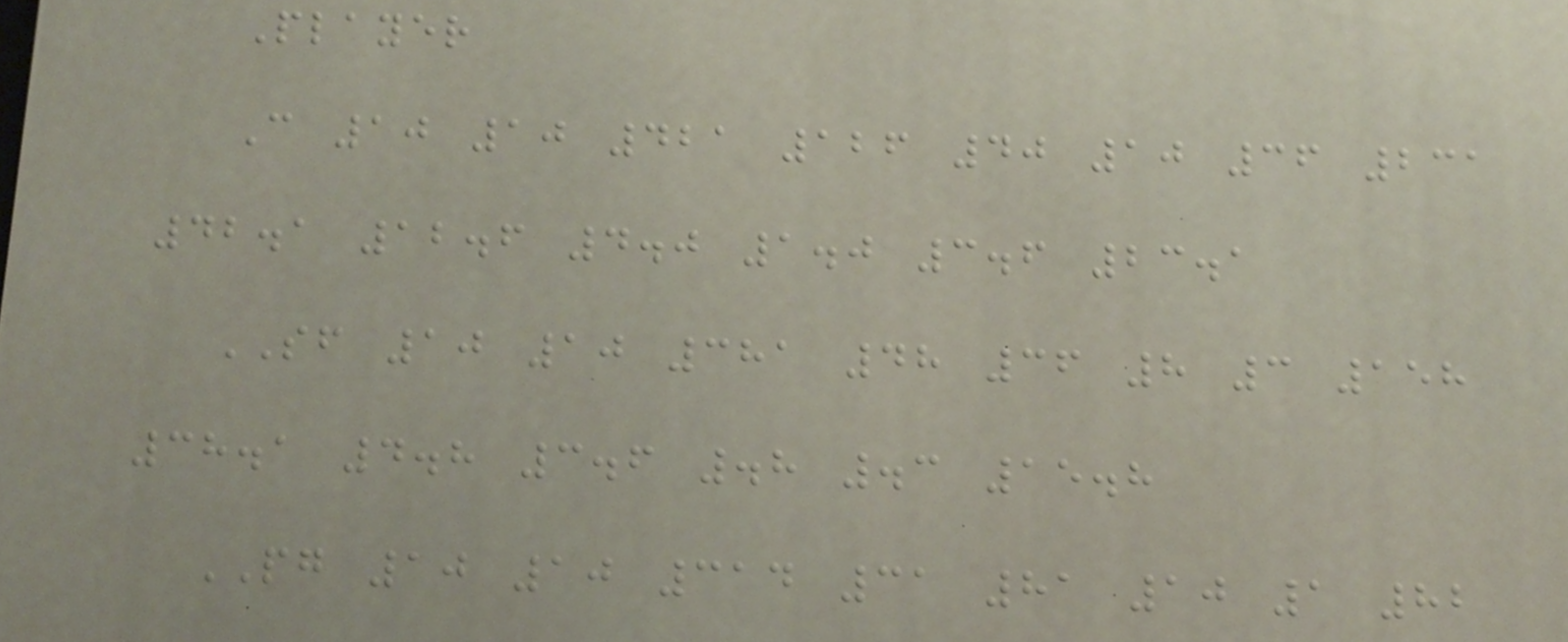Player
C 10 10 421 126 40 10 36 231
42.1 12.6 4.0 1.0 3.6 23.1
SF 10 10 381 48 36 8 3 158
38.1 4.8 3.6 .8 .3 15.8
PG 10 10 314 31 81 10 1 82
